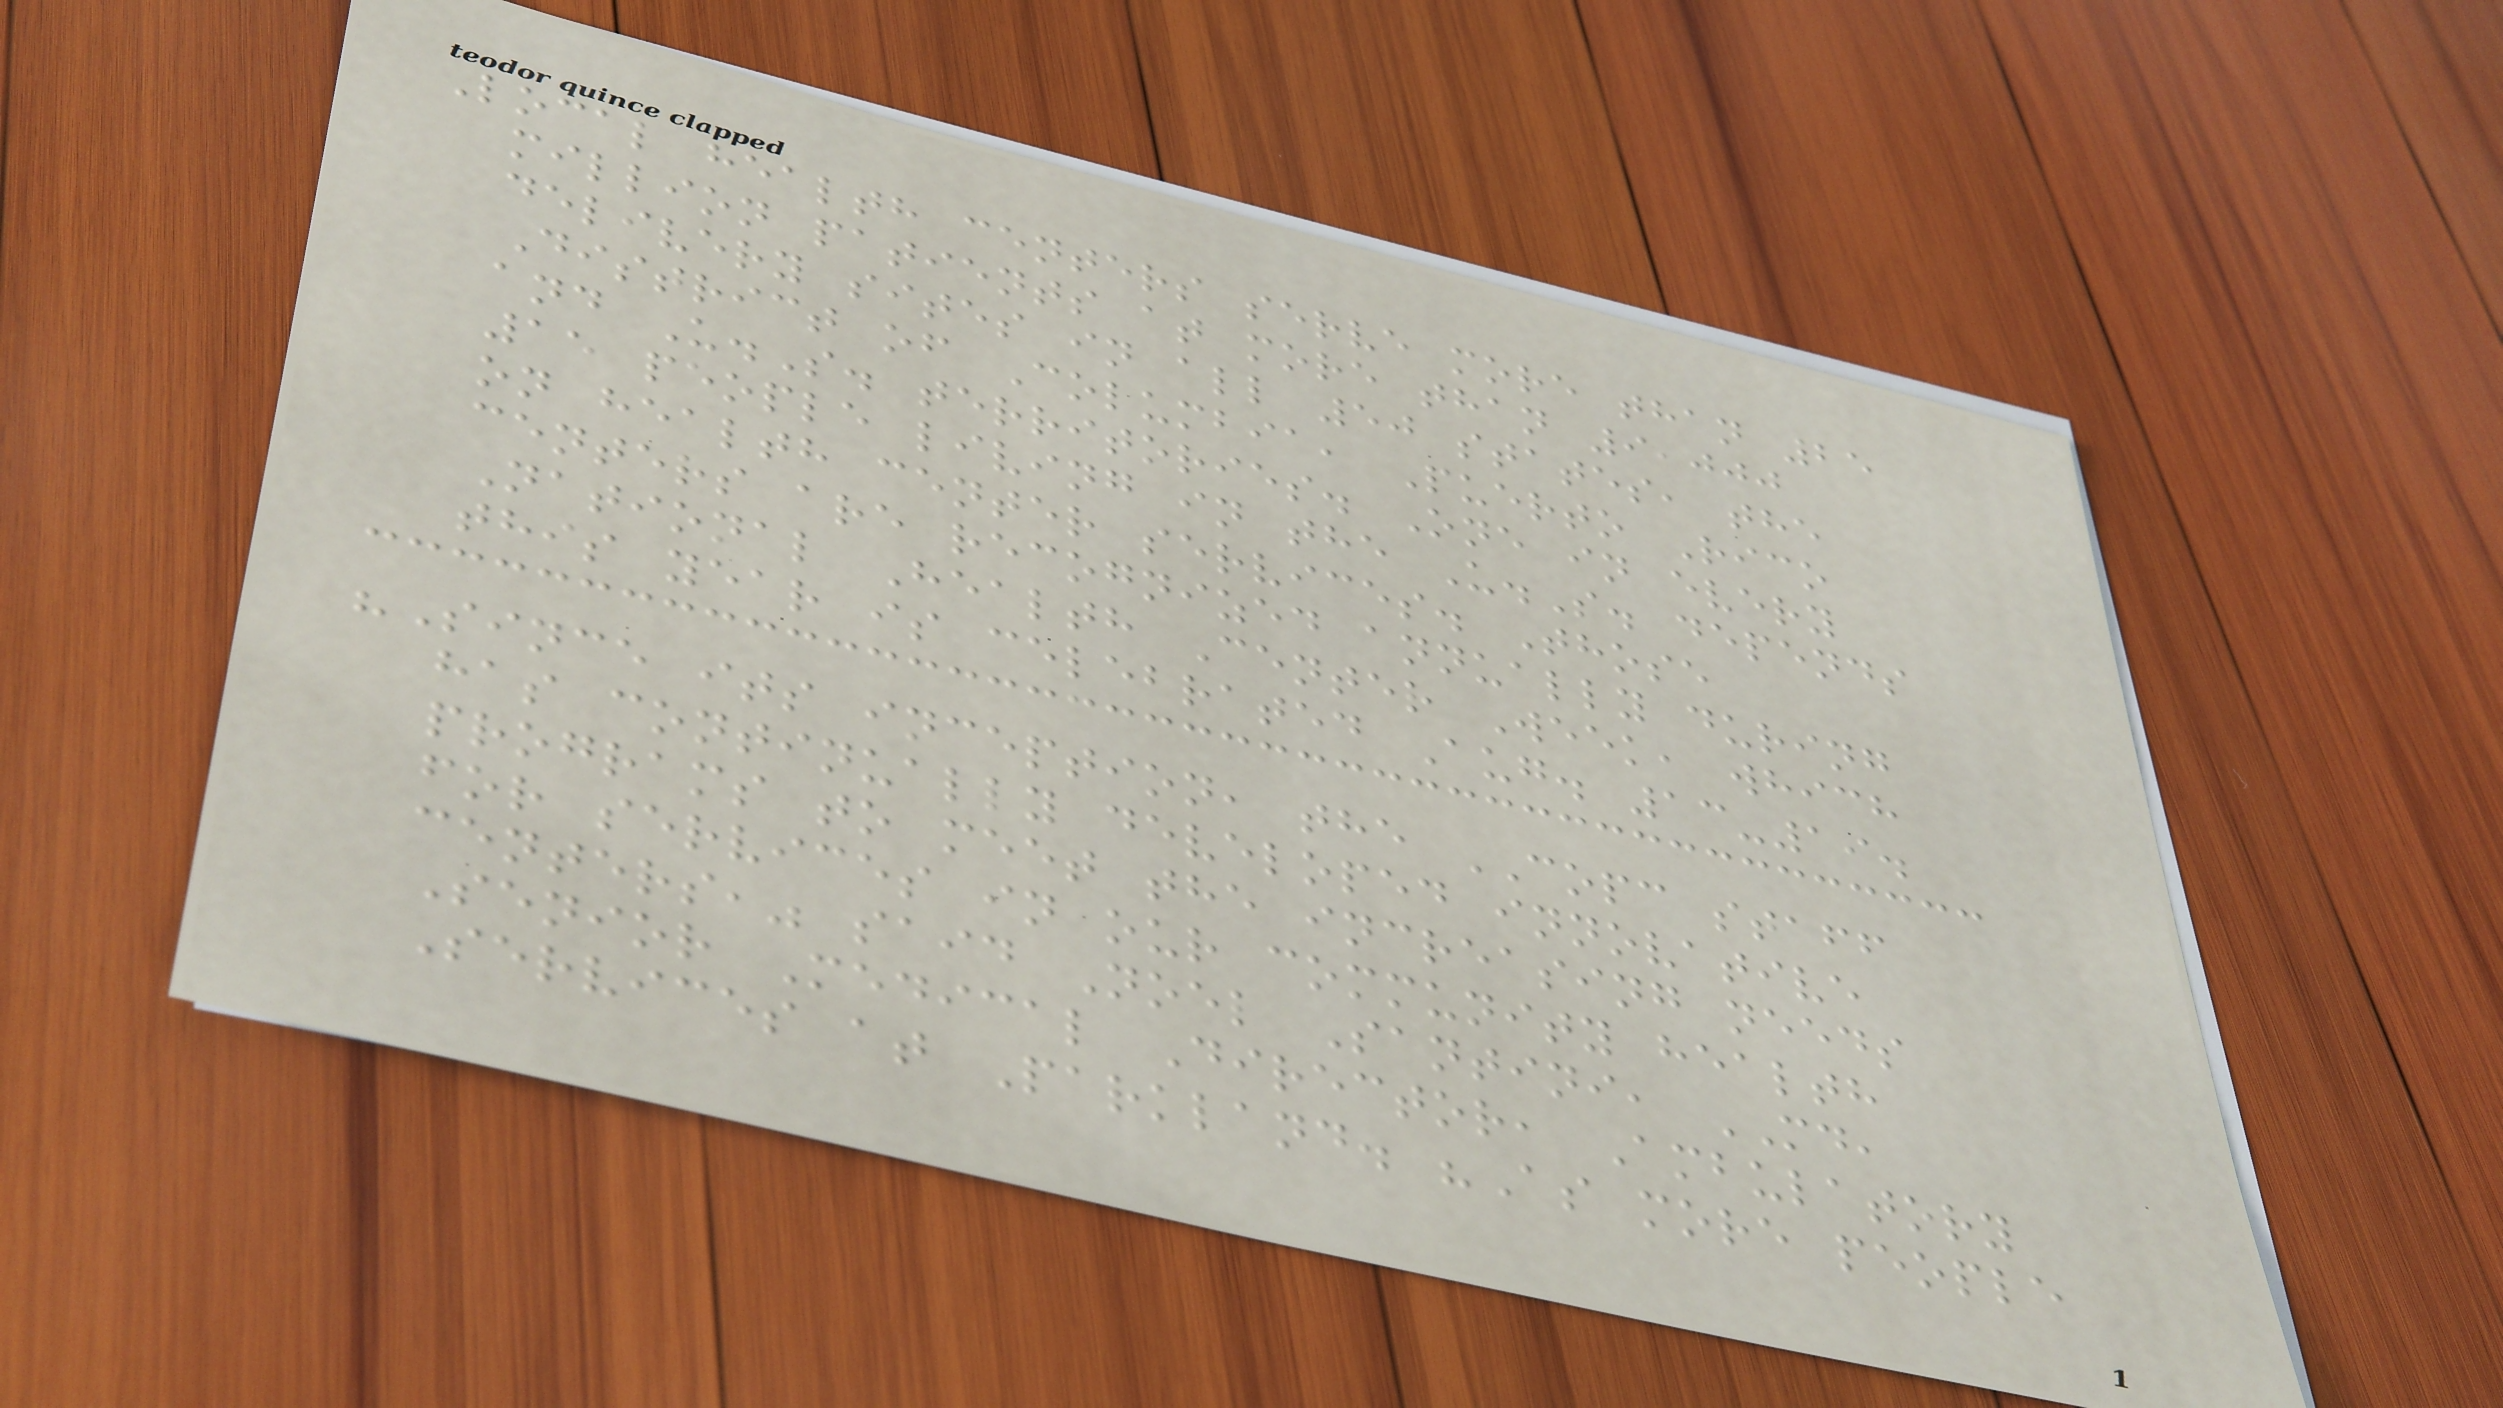Local health centers serve more than 25
million patients at more than 9,000
delivery sites in all 50 states, the
District of Columbia, Puerto Rico
and U.S. territories. One in every
15 people living in the U.S. depends
on health center services. Those
centers are recognized annually during
National Health Center Week, which
this year is celebrated Aug. 13-19.
"Since its inception, the COPC staff
has continually developed innovative
programs to meet the increasing needs
for services in our community health
centers," said Noel Santini, MD,
Senior Medical Director, Ambulatory
Services at Parkland. "As more people
